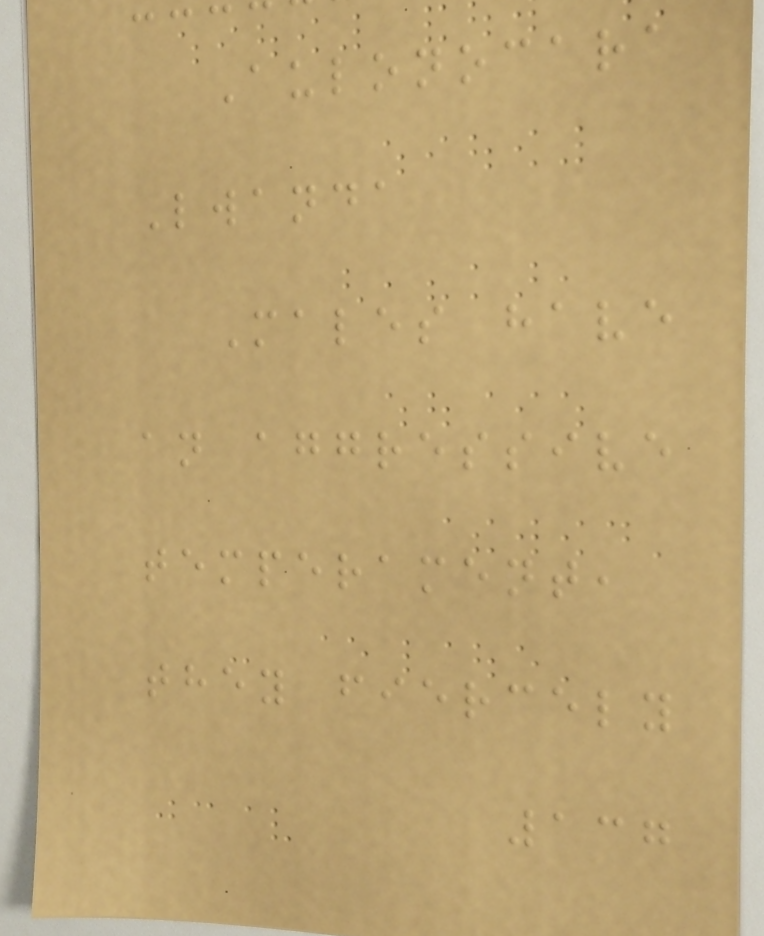Aulonocara
Lwanda
Males have
an aggressive
temperament,
they fiercely
137
